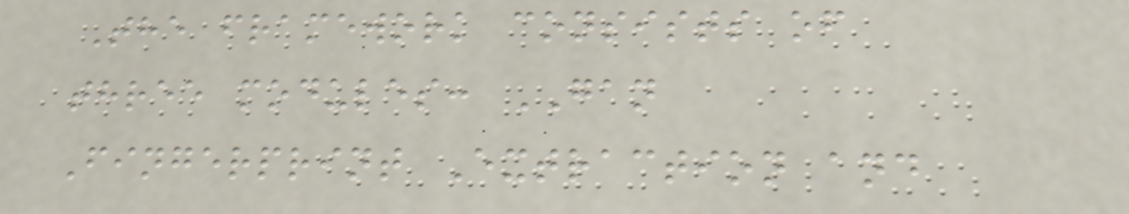The framework consists of
three modules: GAN
Fingerprint Extraction and
